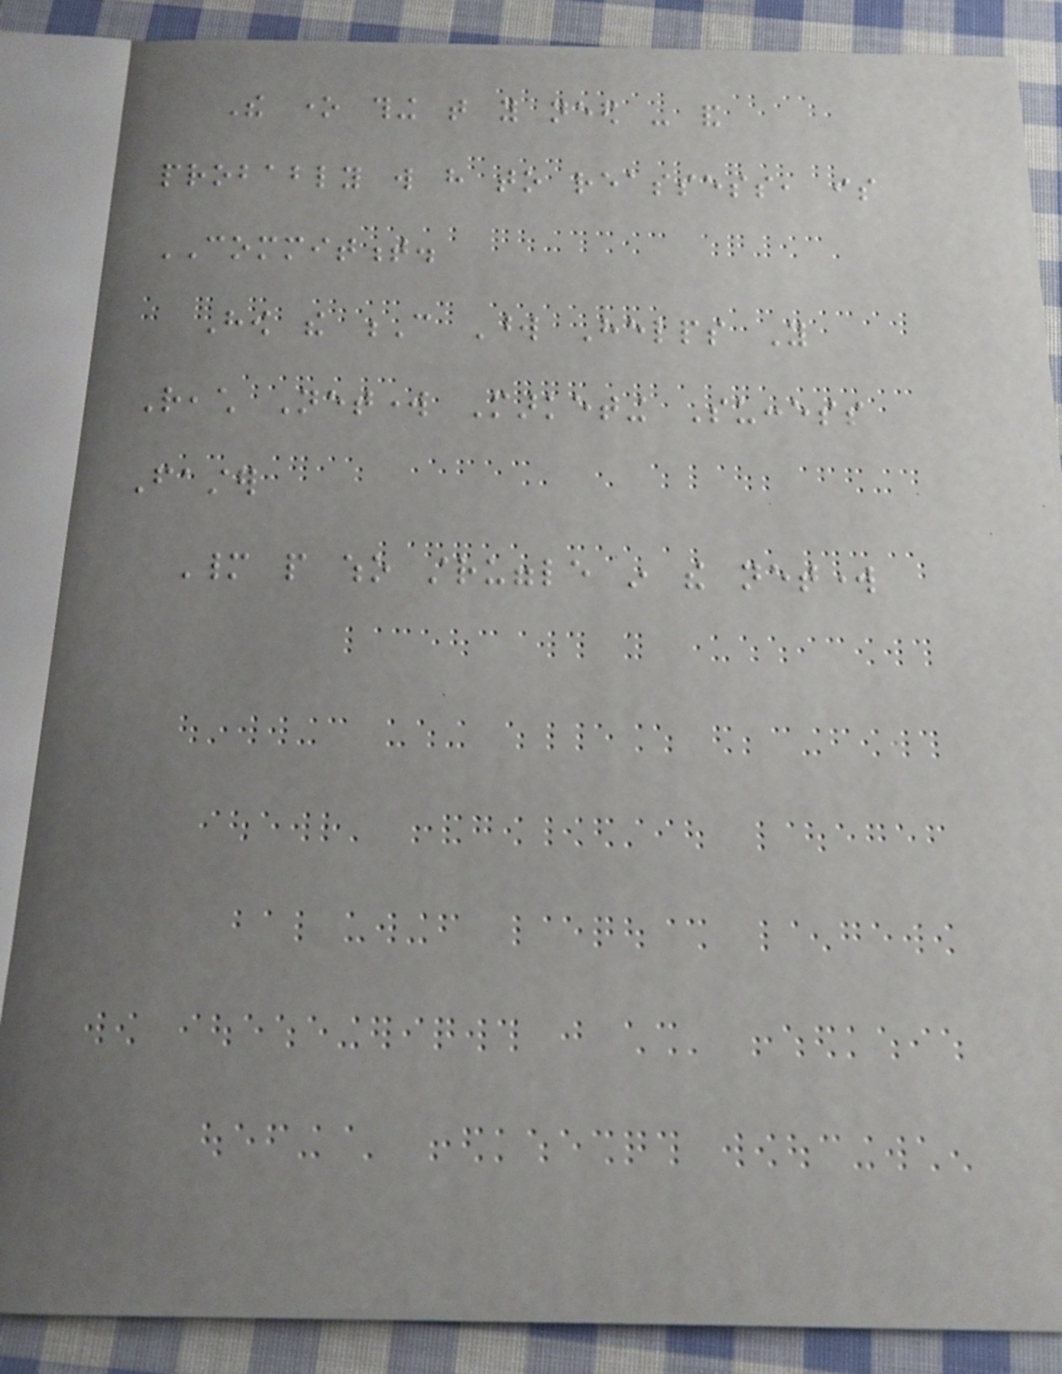The one thing that you need - and
probably will have to reassess, is
COMMITMENT.
How the C Word Helps You
Reach Network Marketing Success
Faster
Many people who struggle in the network
